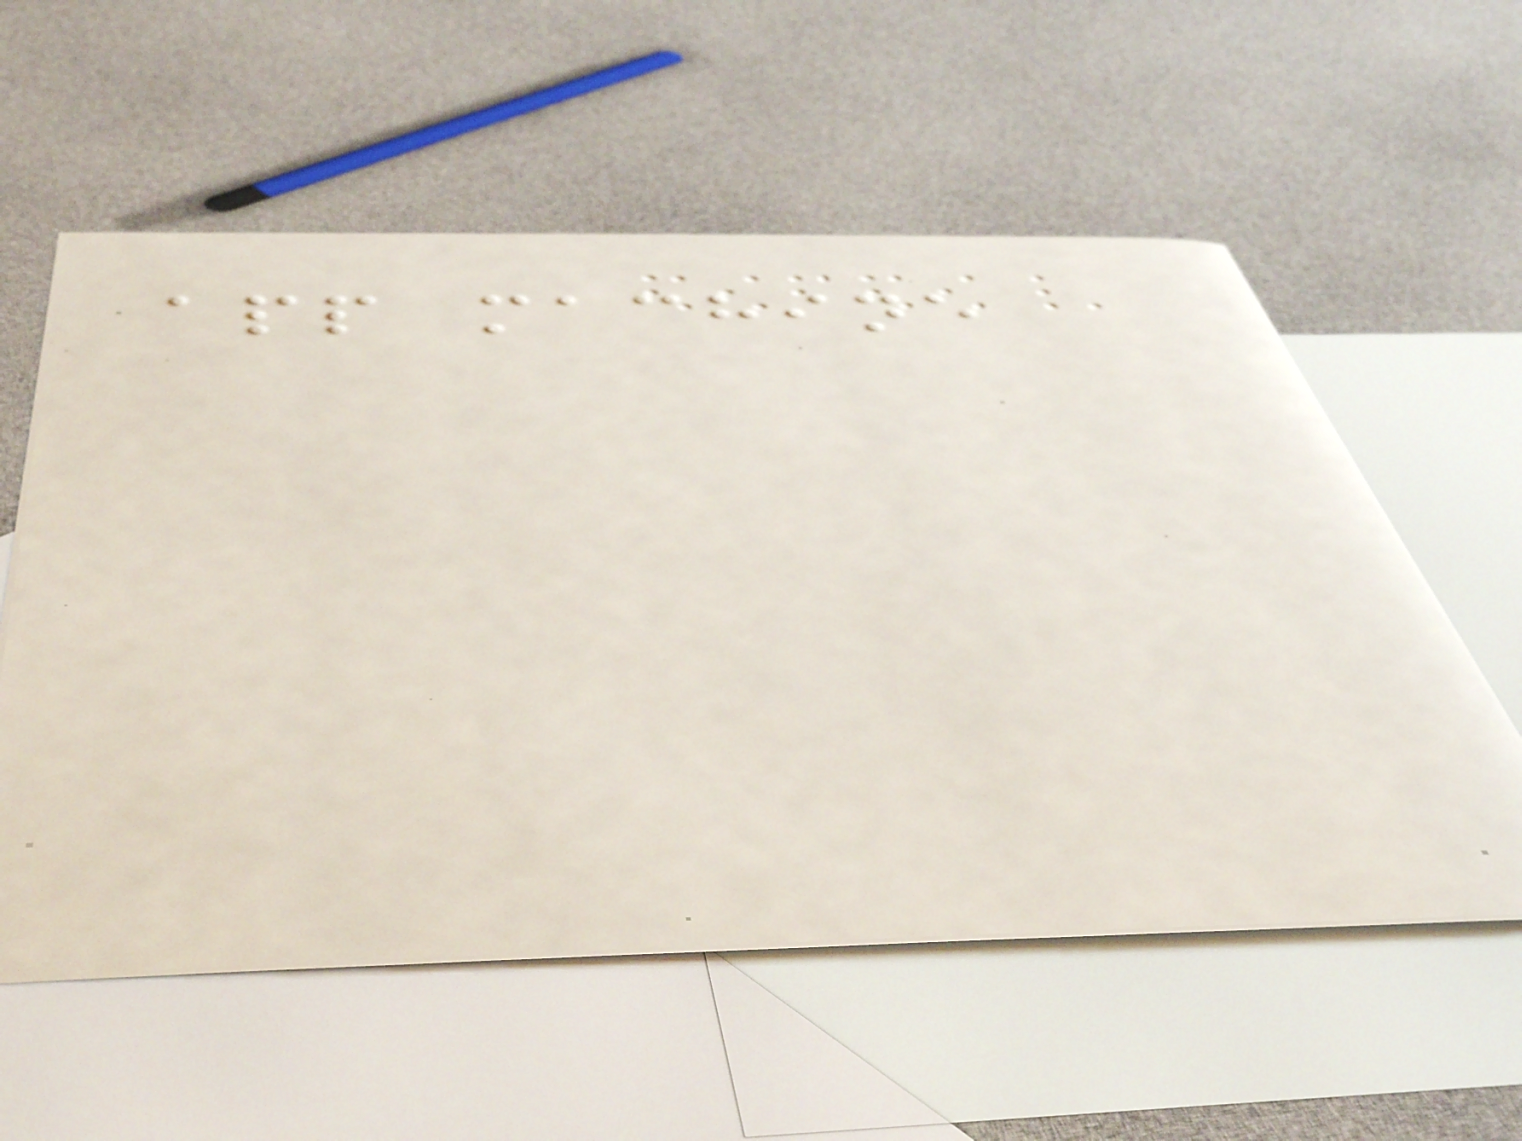app machine
